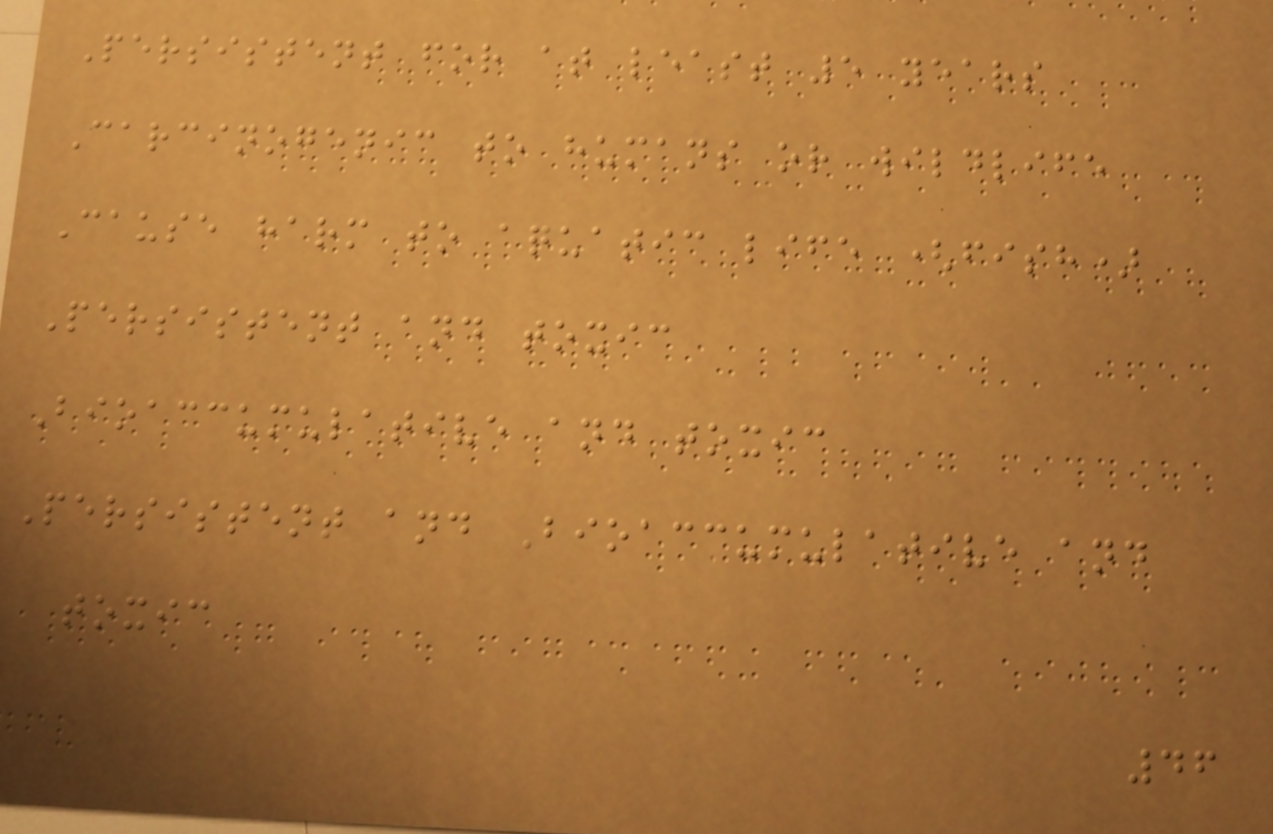Persistent for at least 5 years
Carcinogenic to humans or wildlife
Cause harm to aquatic life (fish)
Persistent and toxic
Bioaccumulative and toxic
Persistent and Bioaccumulative and
toxic
46
